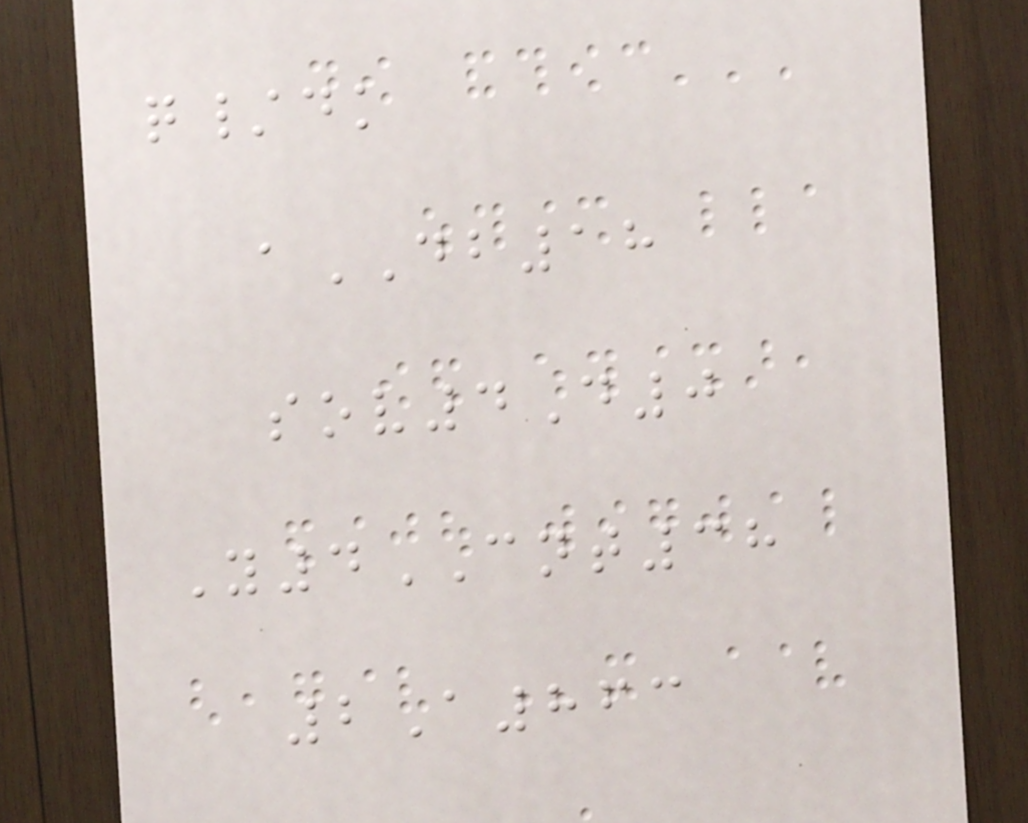q/dk
aDB18
sov4D0
Y4CNT38
2A863
